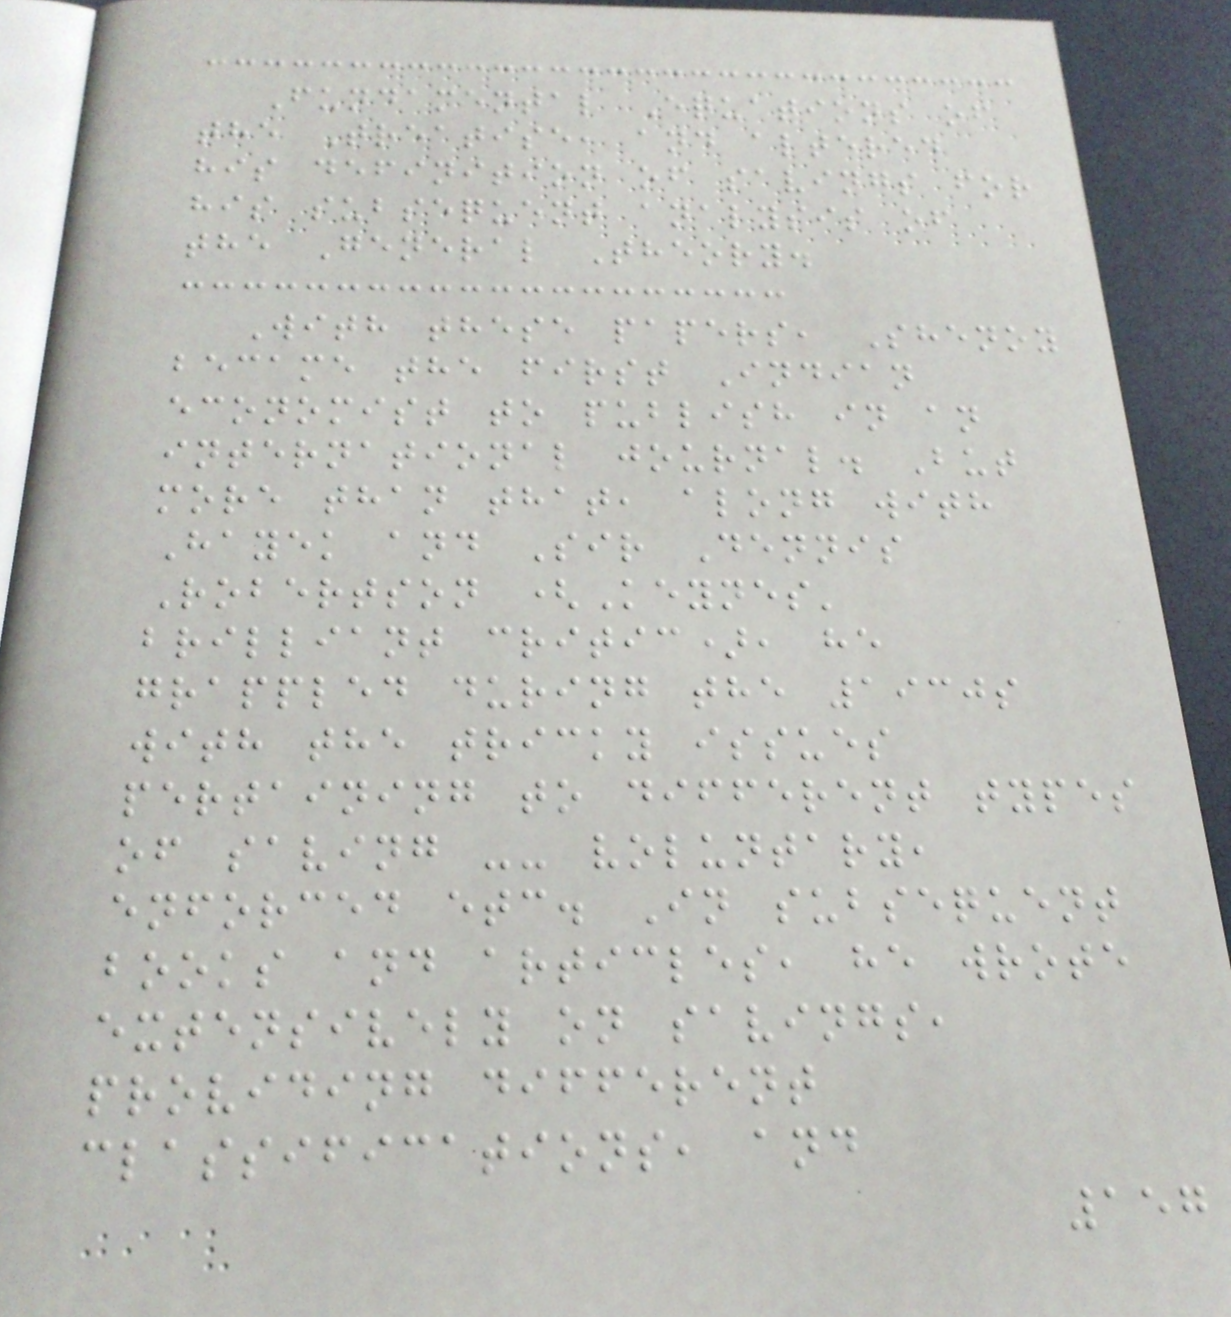Fundamental Equations of
the Treatise, and altered
his definition of savings for
his subsequent analysis of
the General Theory.
With these papers, Shenoy
became the first Indian
economist to publish in an
international journal. But
more than that, along with
Hayek and Sir Dennis
Robertson (Keynes'
brilliant critic), he
grappled during the 1930s
with the tricky issues
pertaining to different types
of saving -- voluntary,
enforced etc. In subsequent
books and articles, he wrote
extensively on savings,
providing different
classifications, and
157
